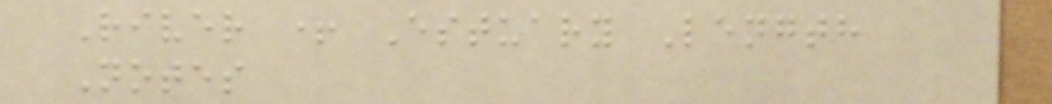River + Estuary Length
Notes
